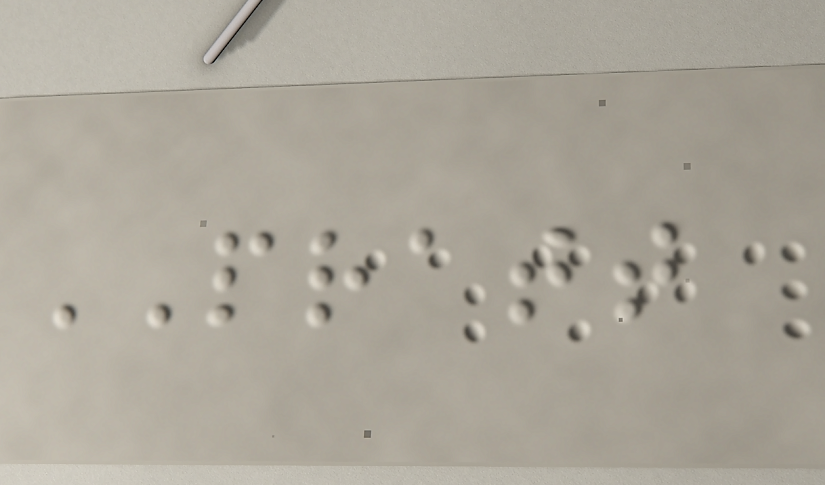PRATT
